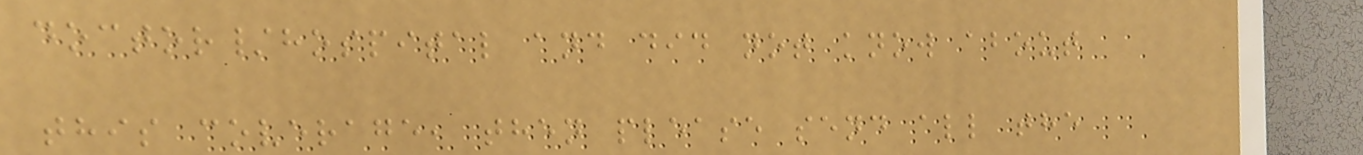doctor/hospital and did not know about
this coverage, then please send all the
